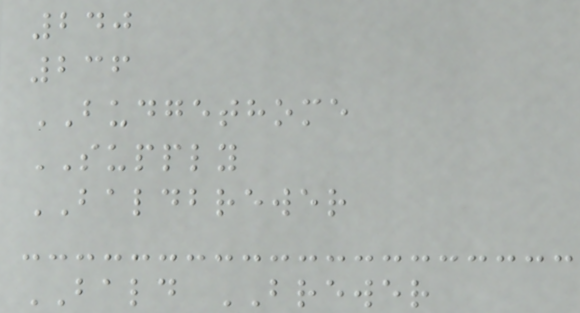240
236
BUDGETHOME
SUPPLY
BALDBREWER
BALD BREWER
